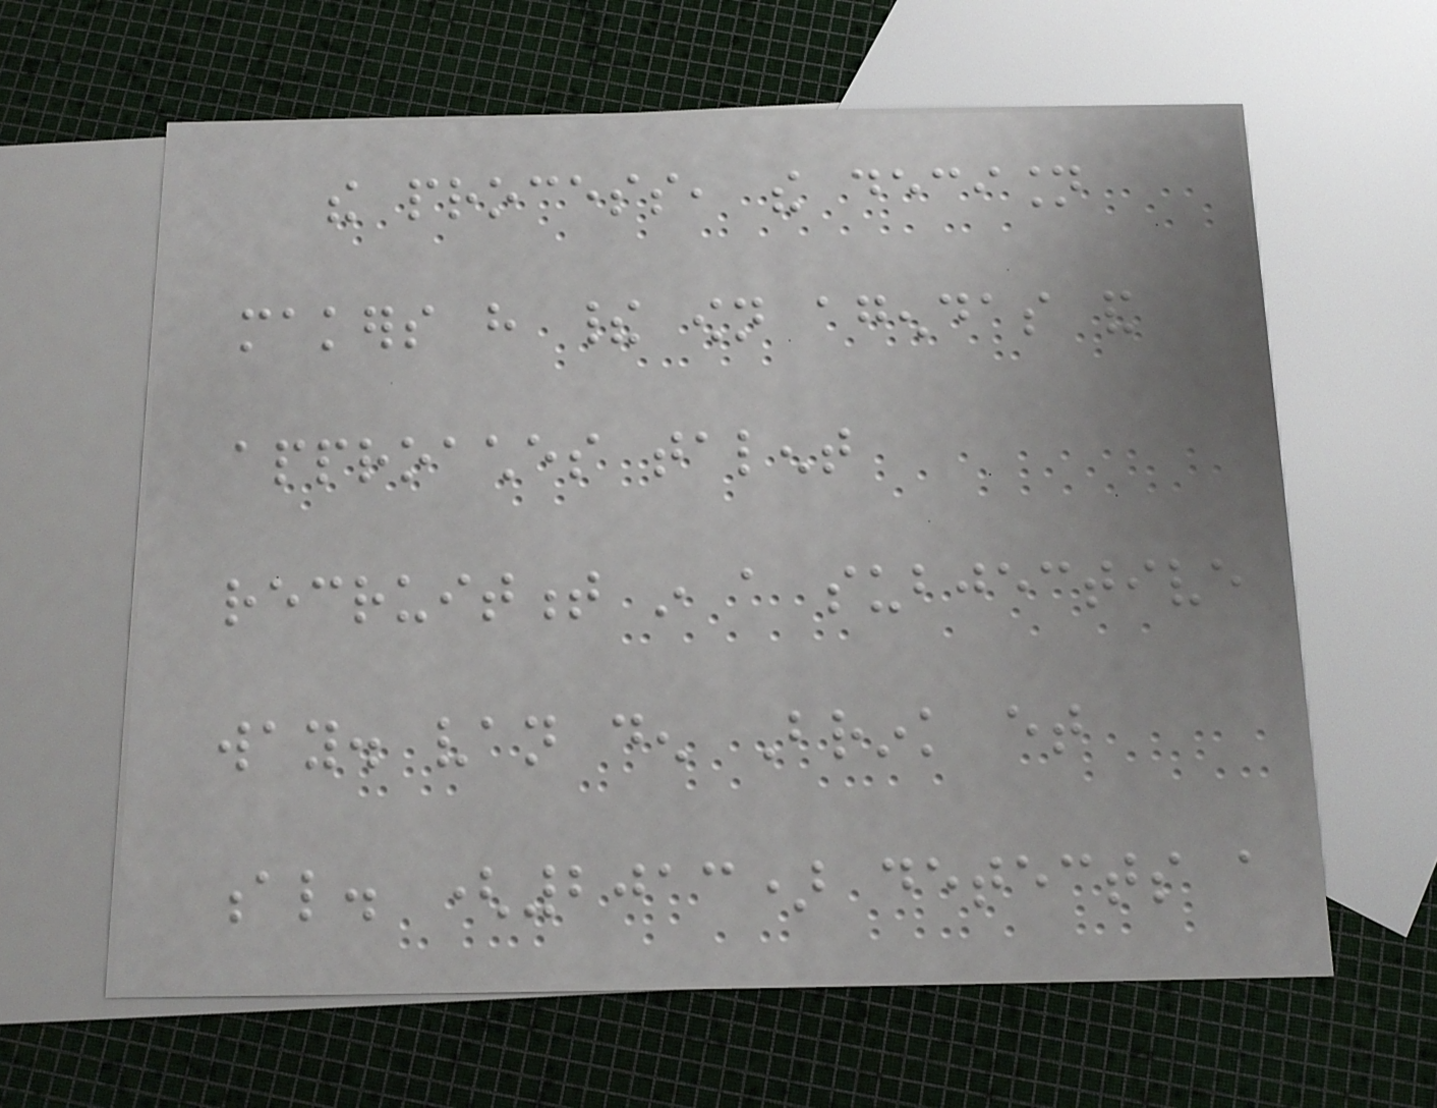the process, the decision
makers have their own agendas and
approaches talent
recruitment in a subjective
way. van den Brink et
al. (2013) detects a
